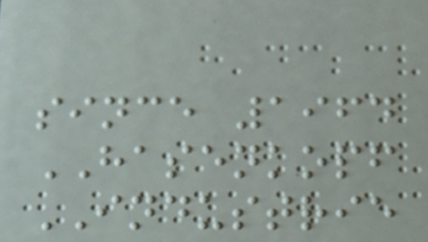since 1964
HASENKOPF
INDUSTRIE
